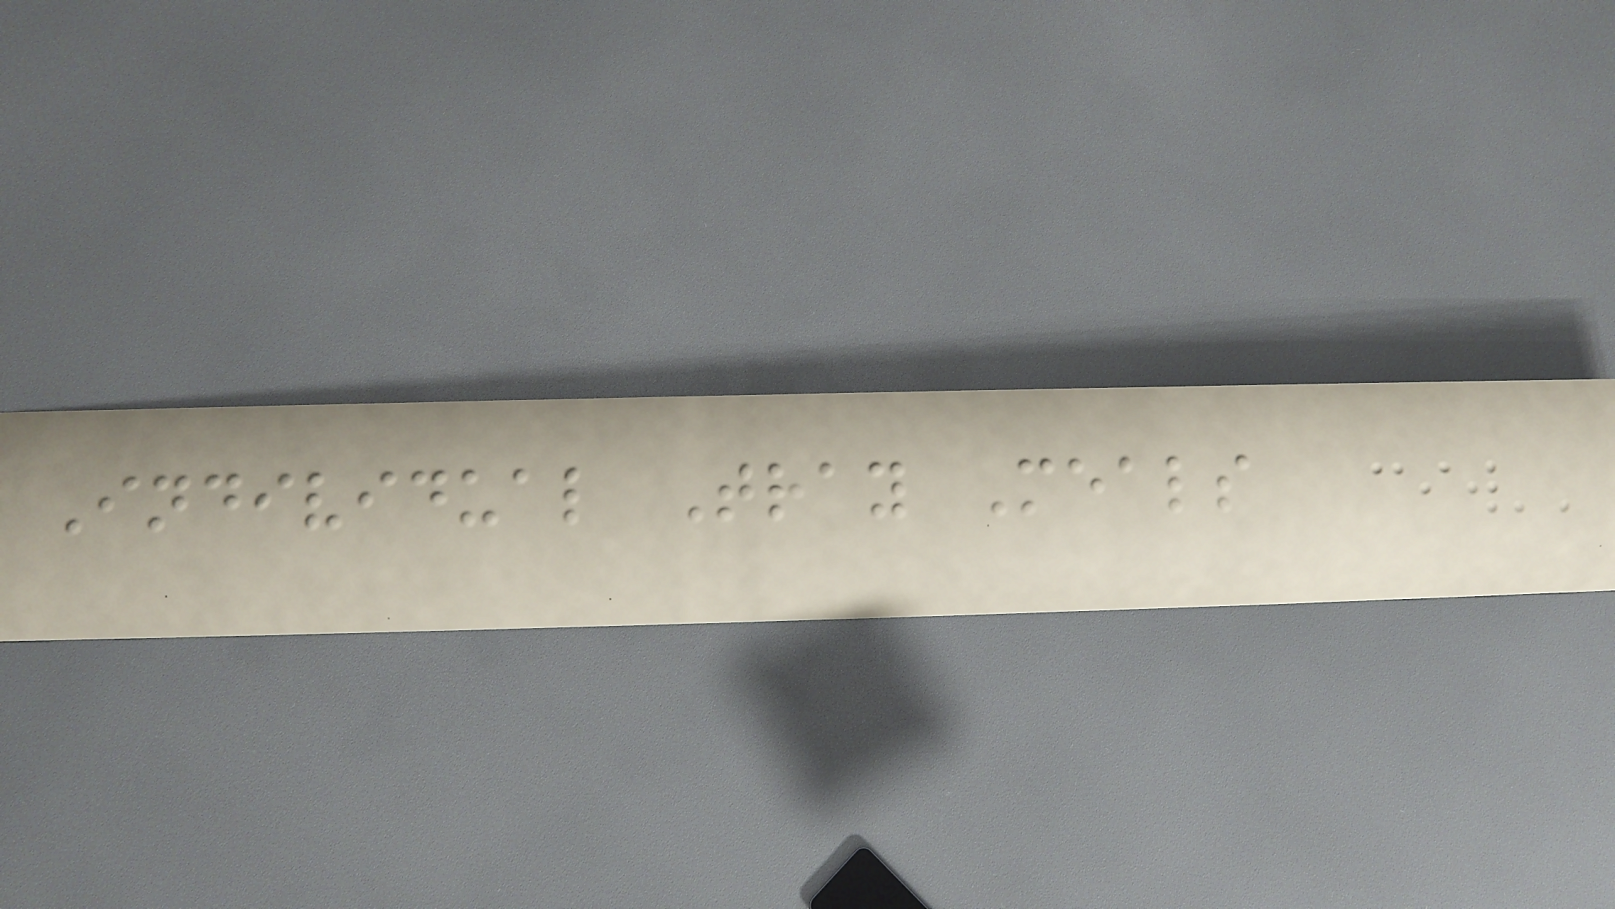Individual Tray Meals
